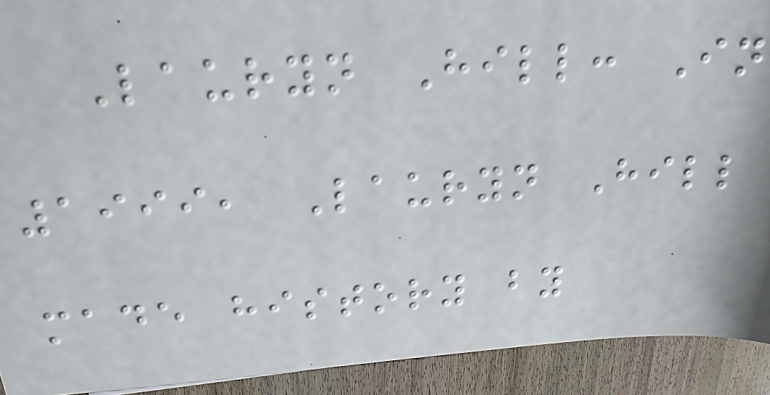Lauryn Hill: In
1999, Lauryn Hill
made history by
